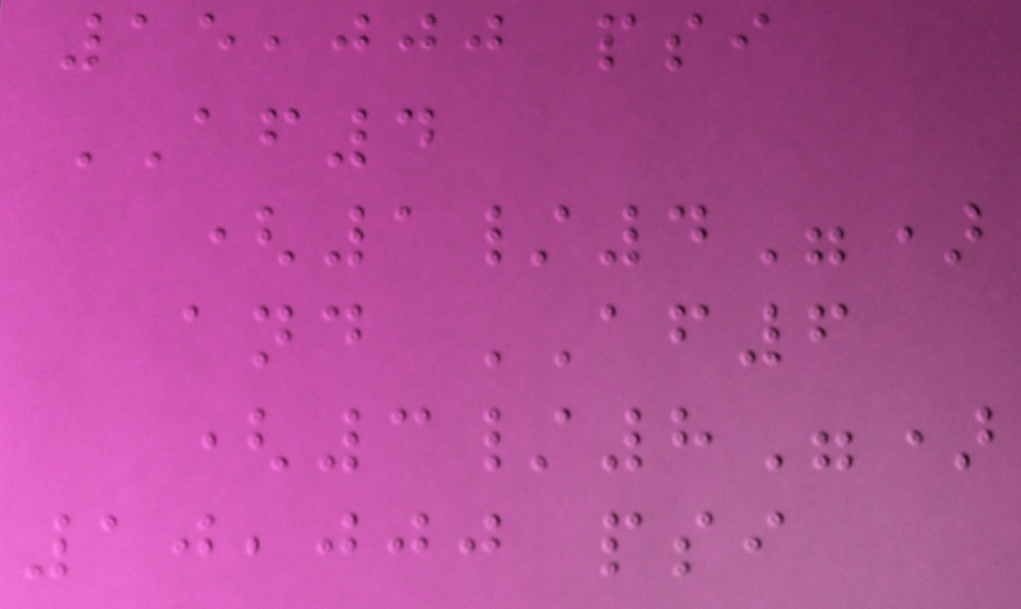15,000 psi
AF4
(1/4")
and AF6
(3/8")
10,000 psi
